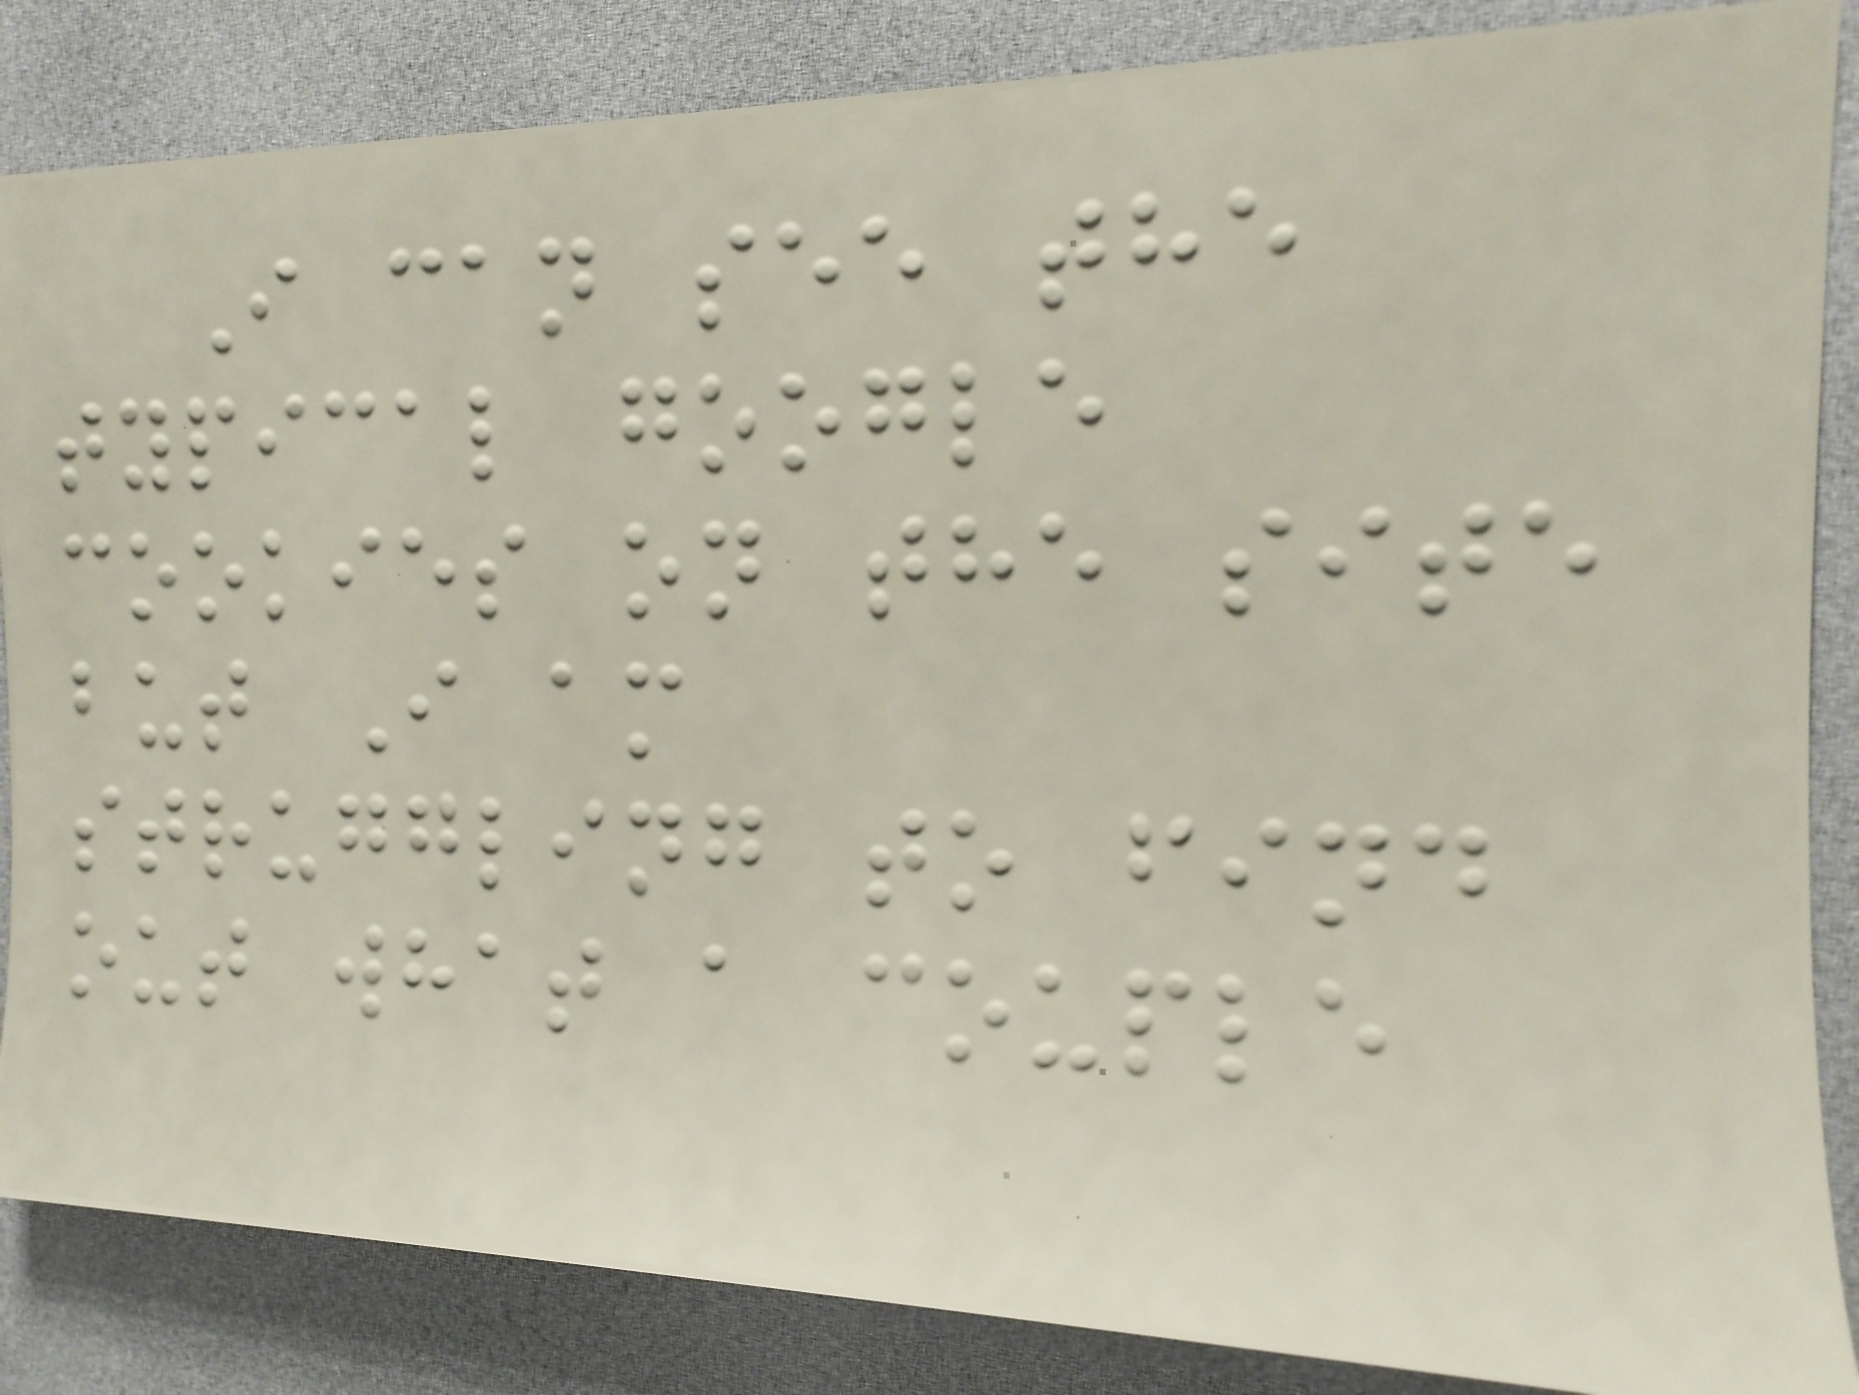I can see the
typical google
cookies on the site
but I am
struggling to find
out what a couple
